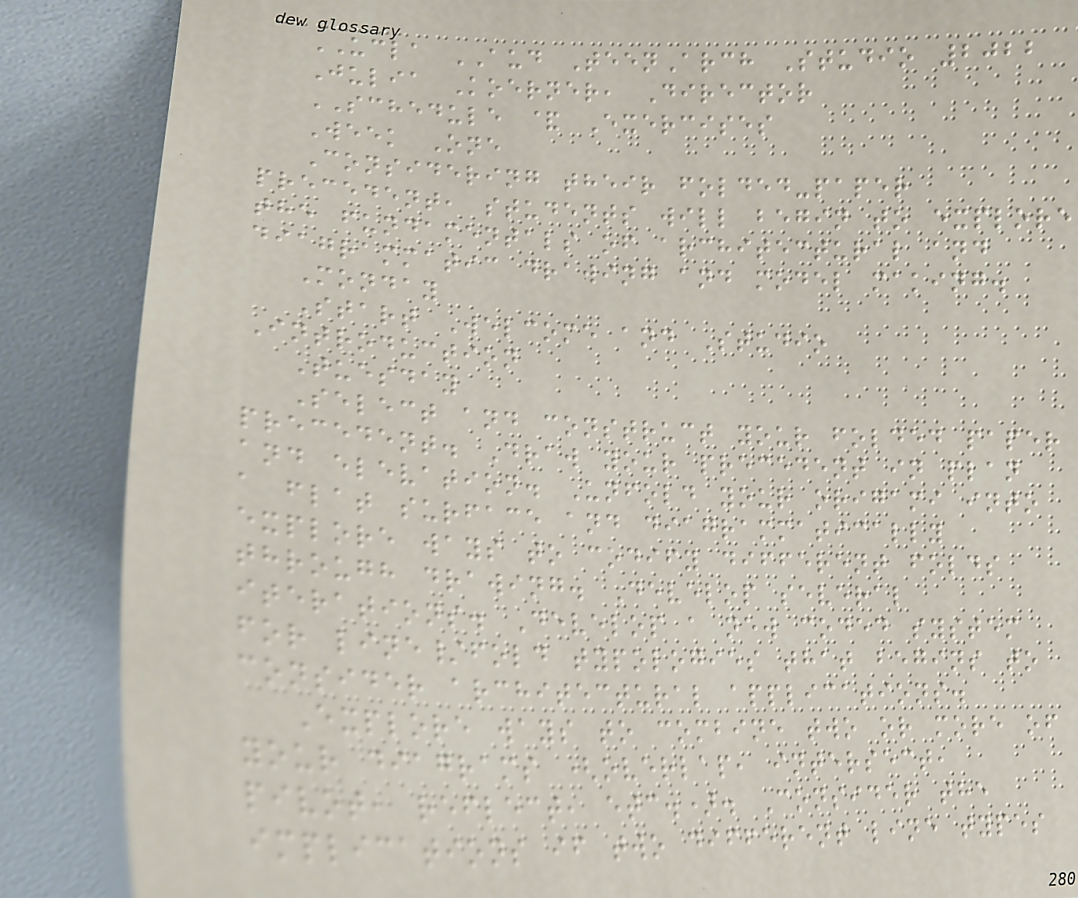UCLA AUD TeenArch Studio 2022
Julia Koerner, Director
SCHEDULE & Exercises
Week One
Considering their folded-paper
precedent, students will begin to explore
the fundamentals of architectural and
diagrammatic drawing and model making.
Monday
Start Welcome and Studio
Introduction
Tuesday
Select and construct your folded paper
precedent. Draw your precedent in plan
and elevation. Unfold your origami into
a flat surface and diagrammatically
explore ways to codify different folds
through drawing. Develop several
iterations. Develop a new coded system
for line/fold typologies that begins to
consider architectural applications.
Explore ways to combine two or more of
your diagrams (overlap, intersect,
pivot, reflect, etc.). Consider the
implications if two different line types
